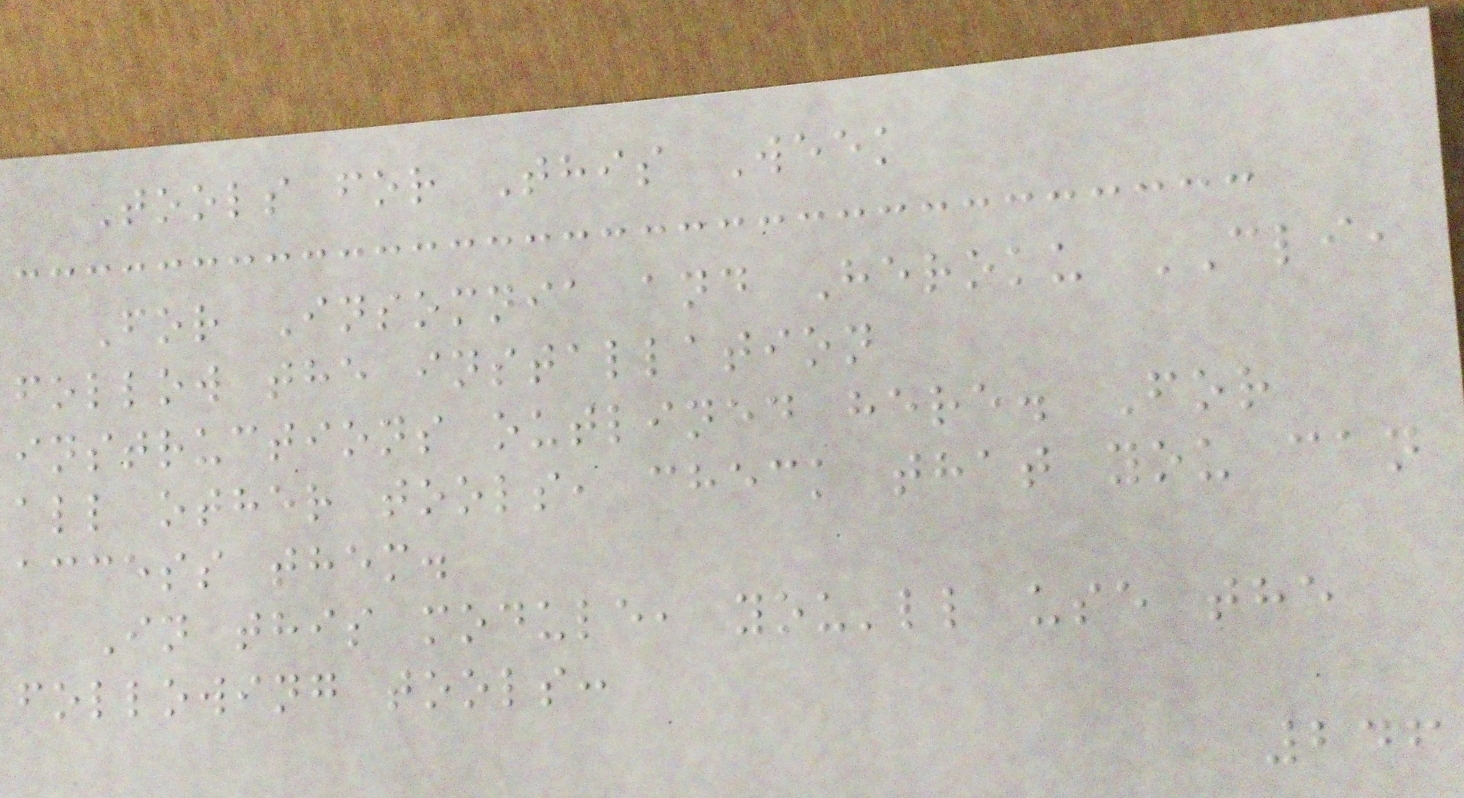Tools for This Week
For Insomnia and Heroku CLI,
follow the installation
instructions outlined here. For
all other tools, check that you can
access them.
In this module, you'll use the
following tools:
246
